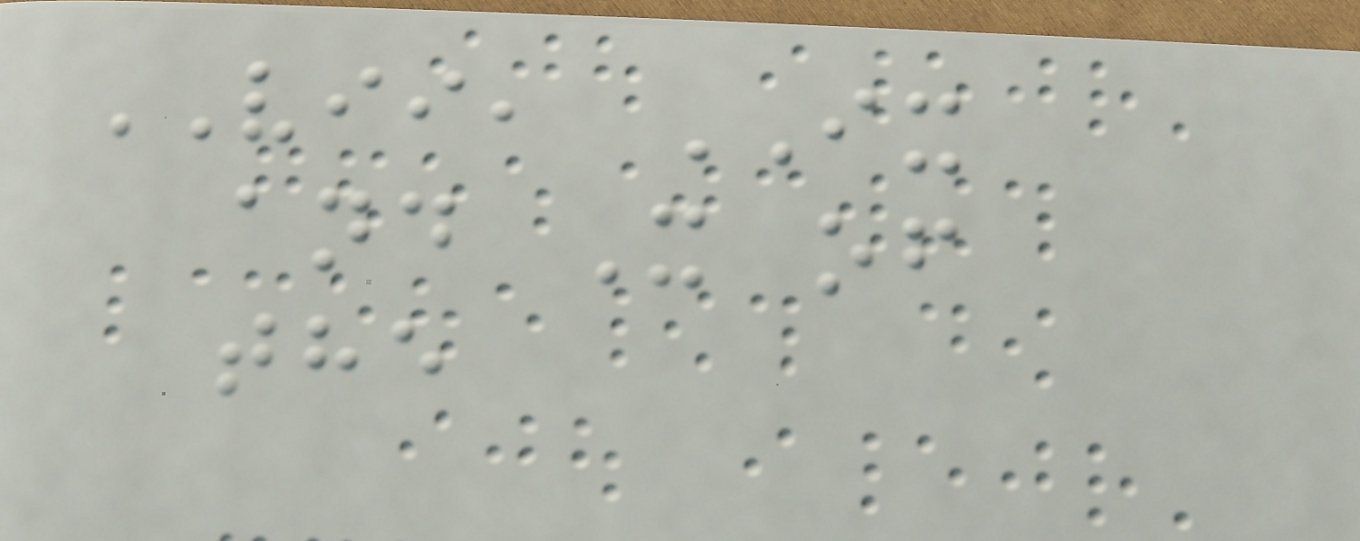VII, IX
and X of
the
